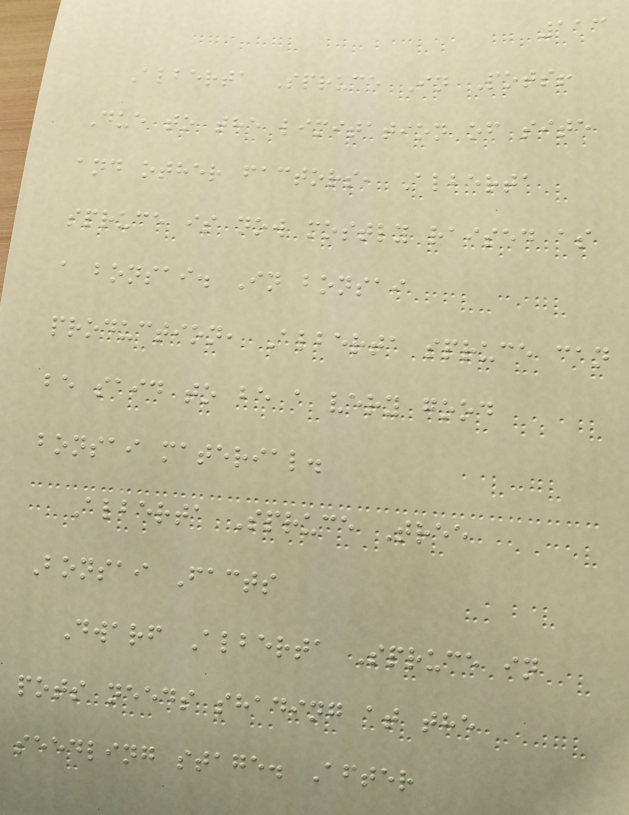113
Alberta Spruce In Pots!
Due to the limitation of site
and other factors, Alberta
spruce is now mostly raised as
a bonsai. In bonsai
production, Alberta spruce can
be said to be a very good
bonsai material.
Alberta Spruce Tree
Bonsai Facts
Dwarf Alberta Spruce in
pots needs shading at the
seedling stage. After
